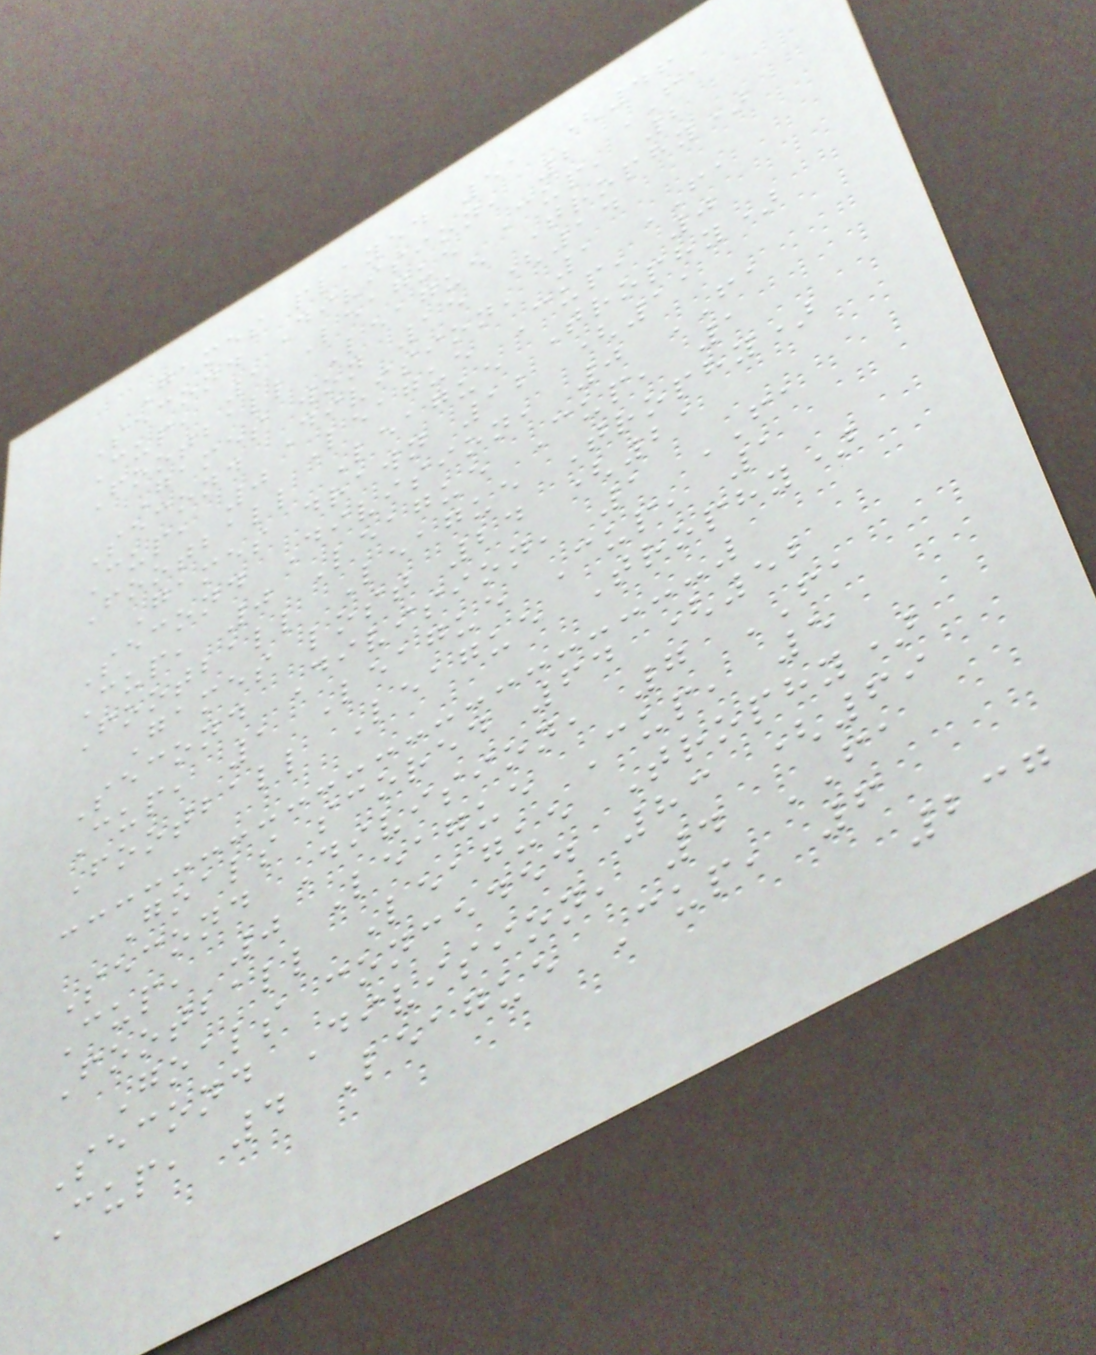Games played 51 (46
Second Division, 2 FA
Cup, 1 League Cup, 2
Football League Trophy)
Games won 15 (14
Second Division, 1 FA
Cup, 0 League Cup, 0
Football League Trophy)
Games drawn 12 (11
Second Division, 0 FA
Cup, 0 League Cup, 1
Football League Trophy)
Games lost 24 (21
Second Division, 1 FA
Cup, 1 League Cup, 1
Football League Trophy)
Goals scored 64 (52
Second Division, 7 FA
Cup, 0 League Cup, 5
Football League Trophy)
Goals conceded 83 (69
Second Division, 4 FA
Cup, 4 League Cup, 6
237
